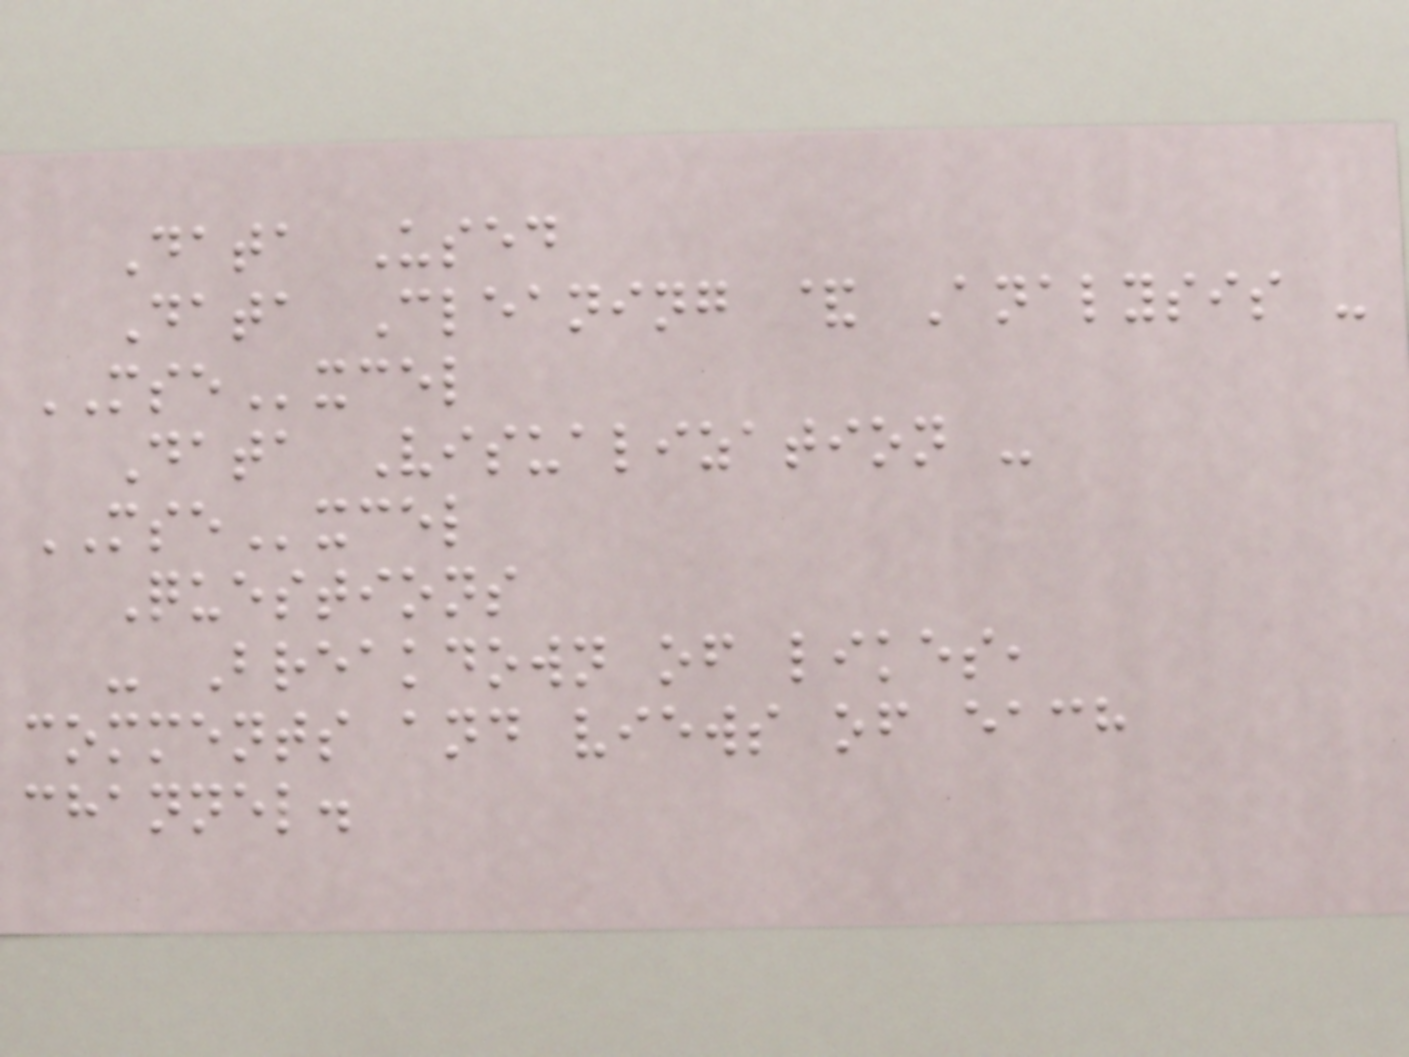Data Used
Data Cleaning & Analysis -
MSExcel
Data Visualization -
MSExcel
Questions
- Breakdown of likes,
comments and views of each
channel.
